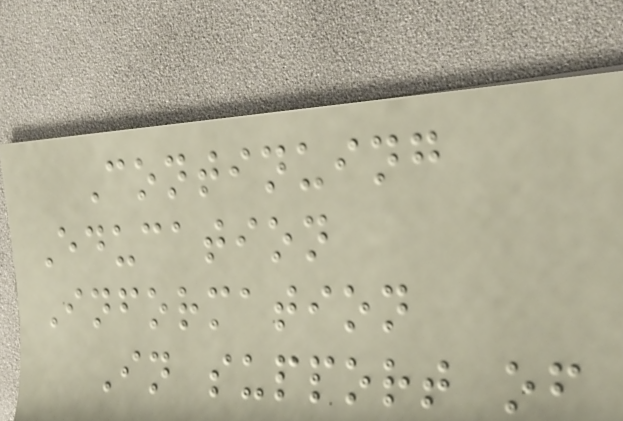Continuing
Education
Information
In support of
